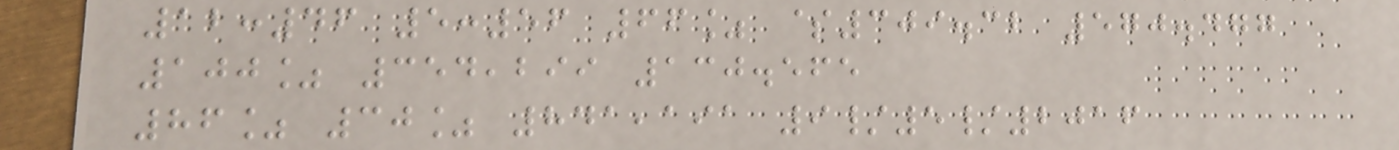12:46 5:56 66% $309.32 570.477
100% 354,299 130.565
86% 30% 841,191 9/5/2016
